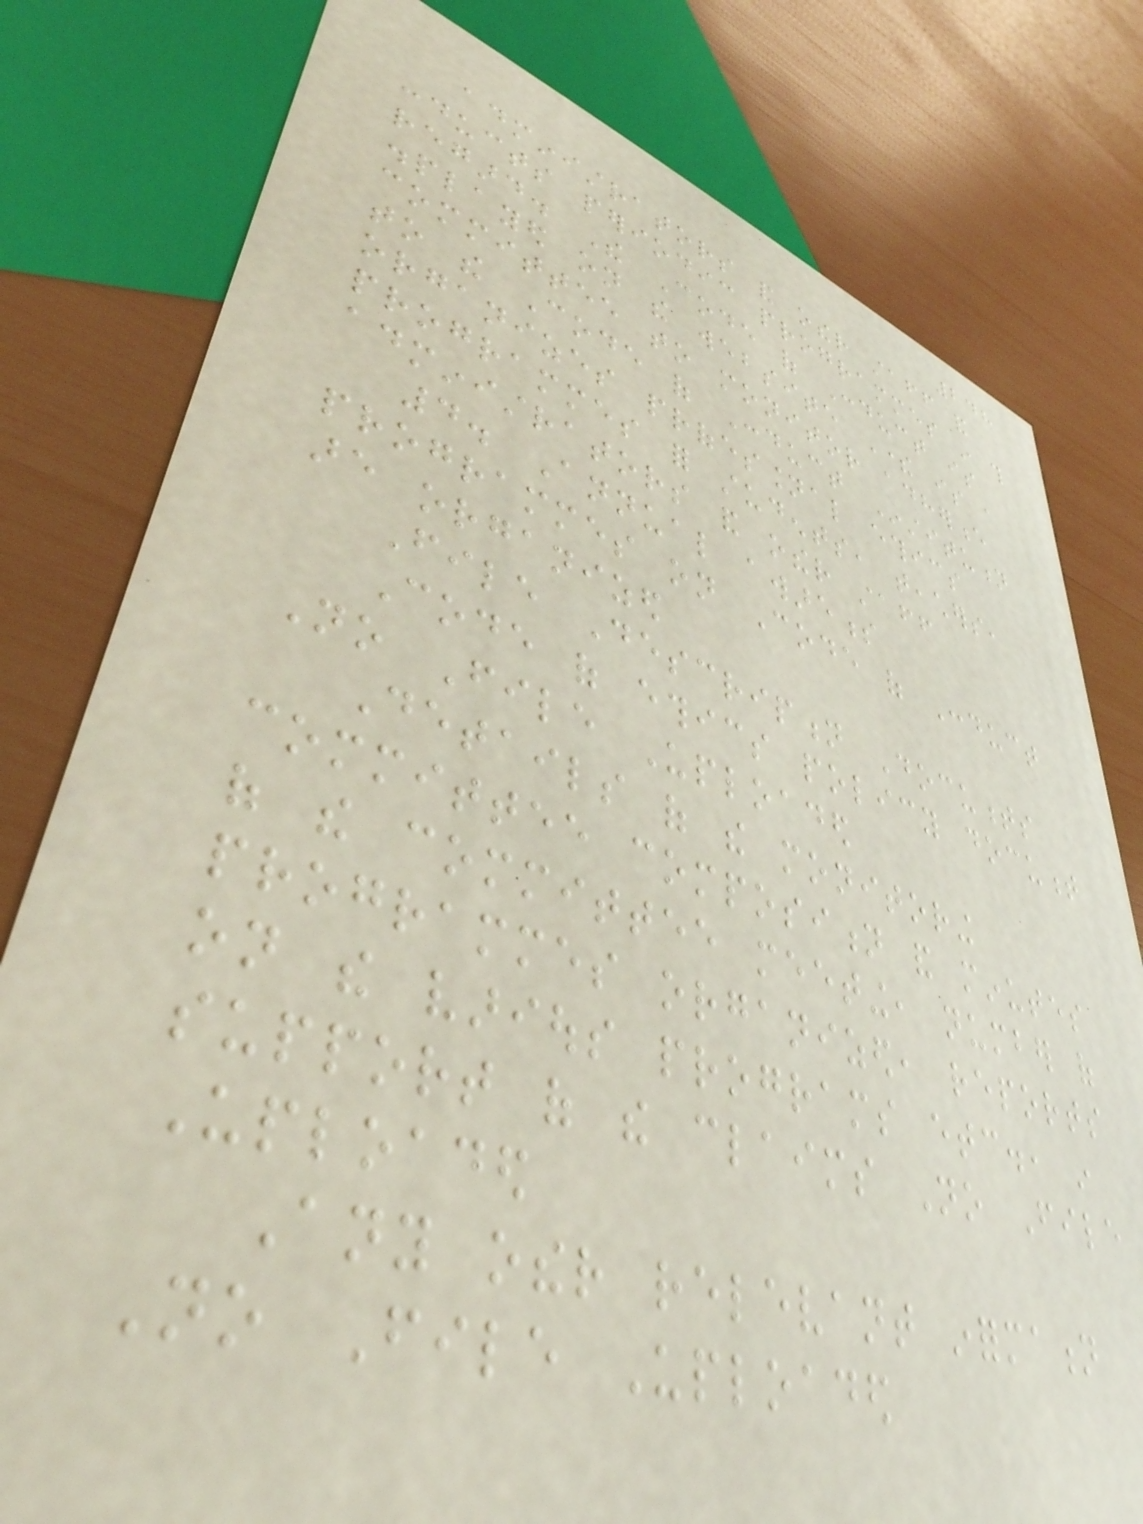248
administrators and other staff and
conducts periodic programmes in this
regard. The Code of Conduct is
displayed on the website There is a
committee to monitor adherence
to the Code of Conduct Institution
organizes professional ethics
programmes for students, teachers,
administrators and other staff
4. Annual awareness
programmes on Code of Conduct
are organized
File Description Documents
Code of ethics policy document
No File Uploaded
Details of the monitoring
committee composition and minutes
of the committee meeting, number of
programmes organized, reports
on the various programs etc., in
support of the claims No File
Uploaded
Any other relevant information
No File Uploaded
